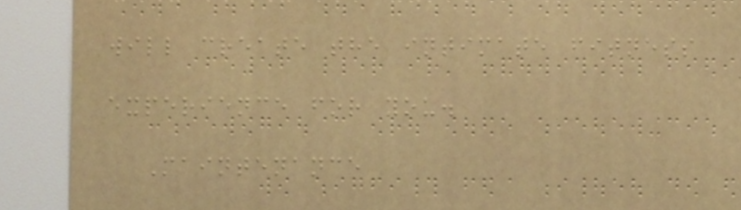will create the intimate fitness
experience for you.
Maintenance
